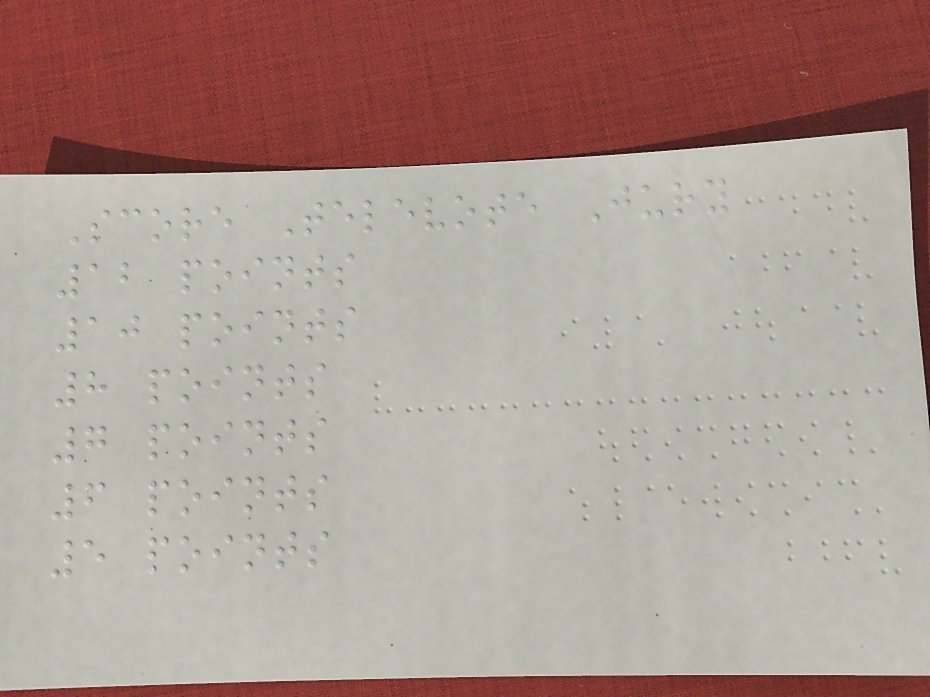Score Televote Jury
12 points
10 points
8 points
7 points
6 points
5 points
